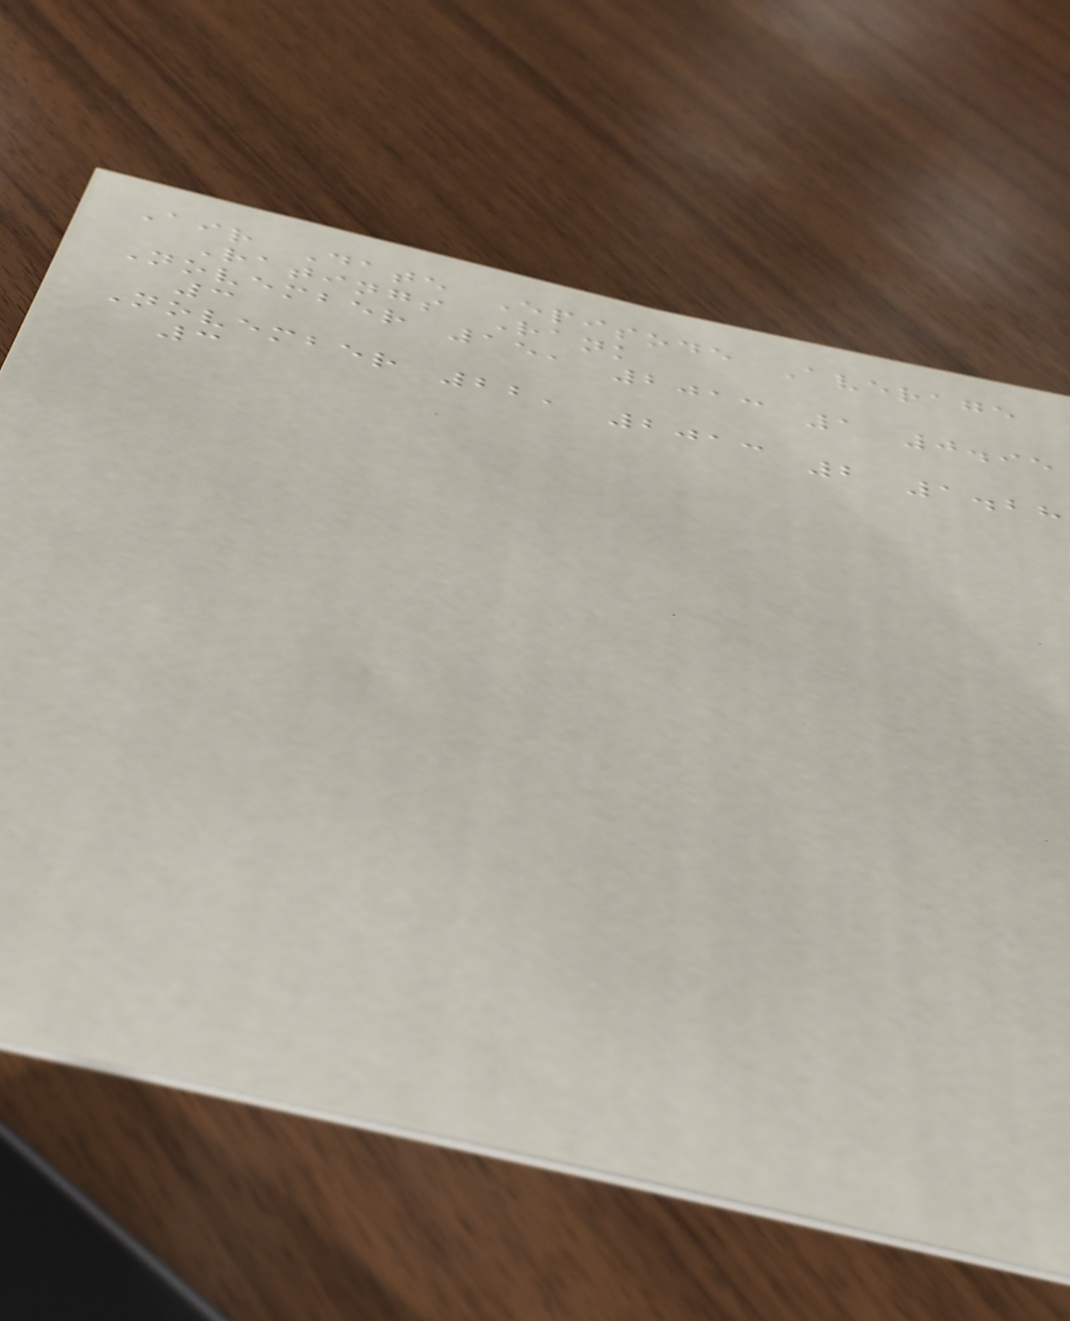Air Date Episode Average
Ratings Rank
November 15, 2013 1 0.95
3
November 22, 2013 2 1.28
3
